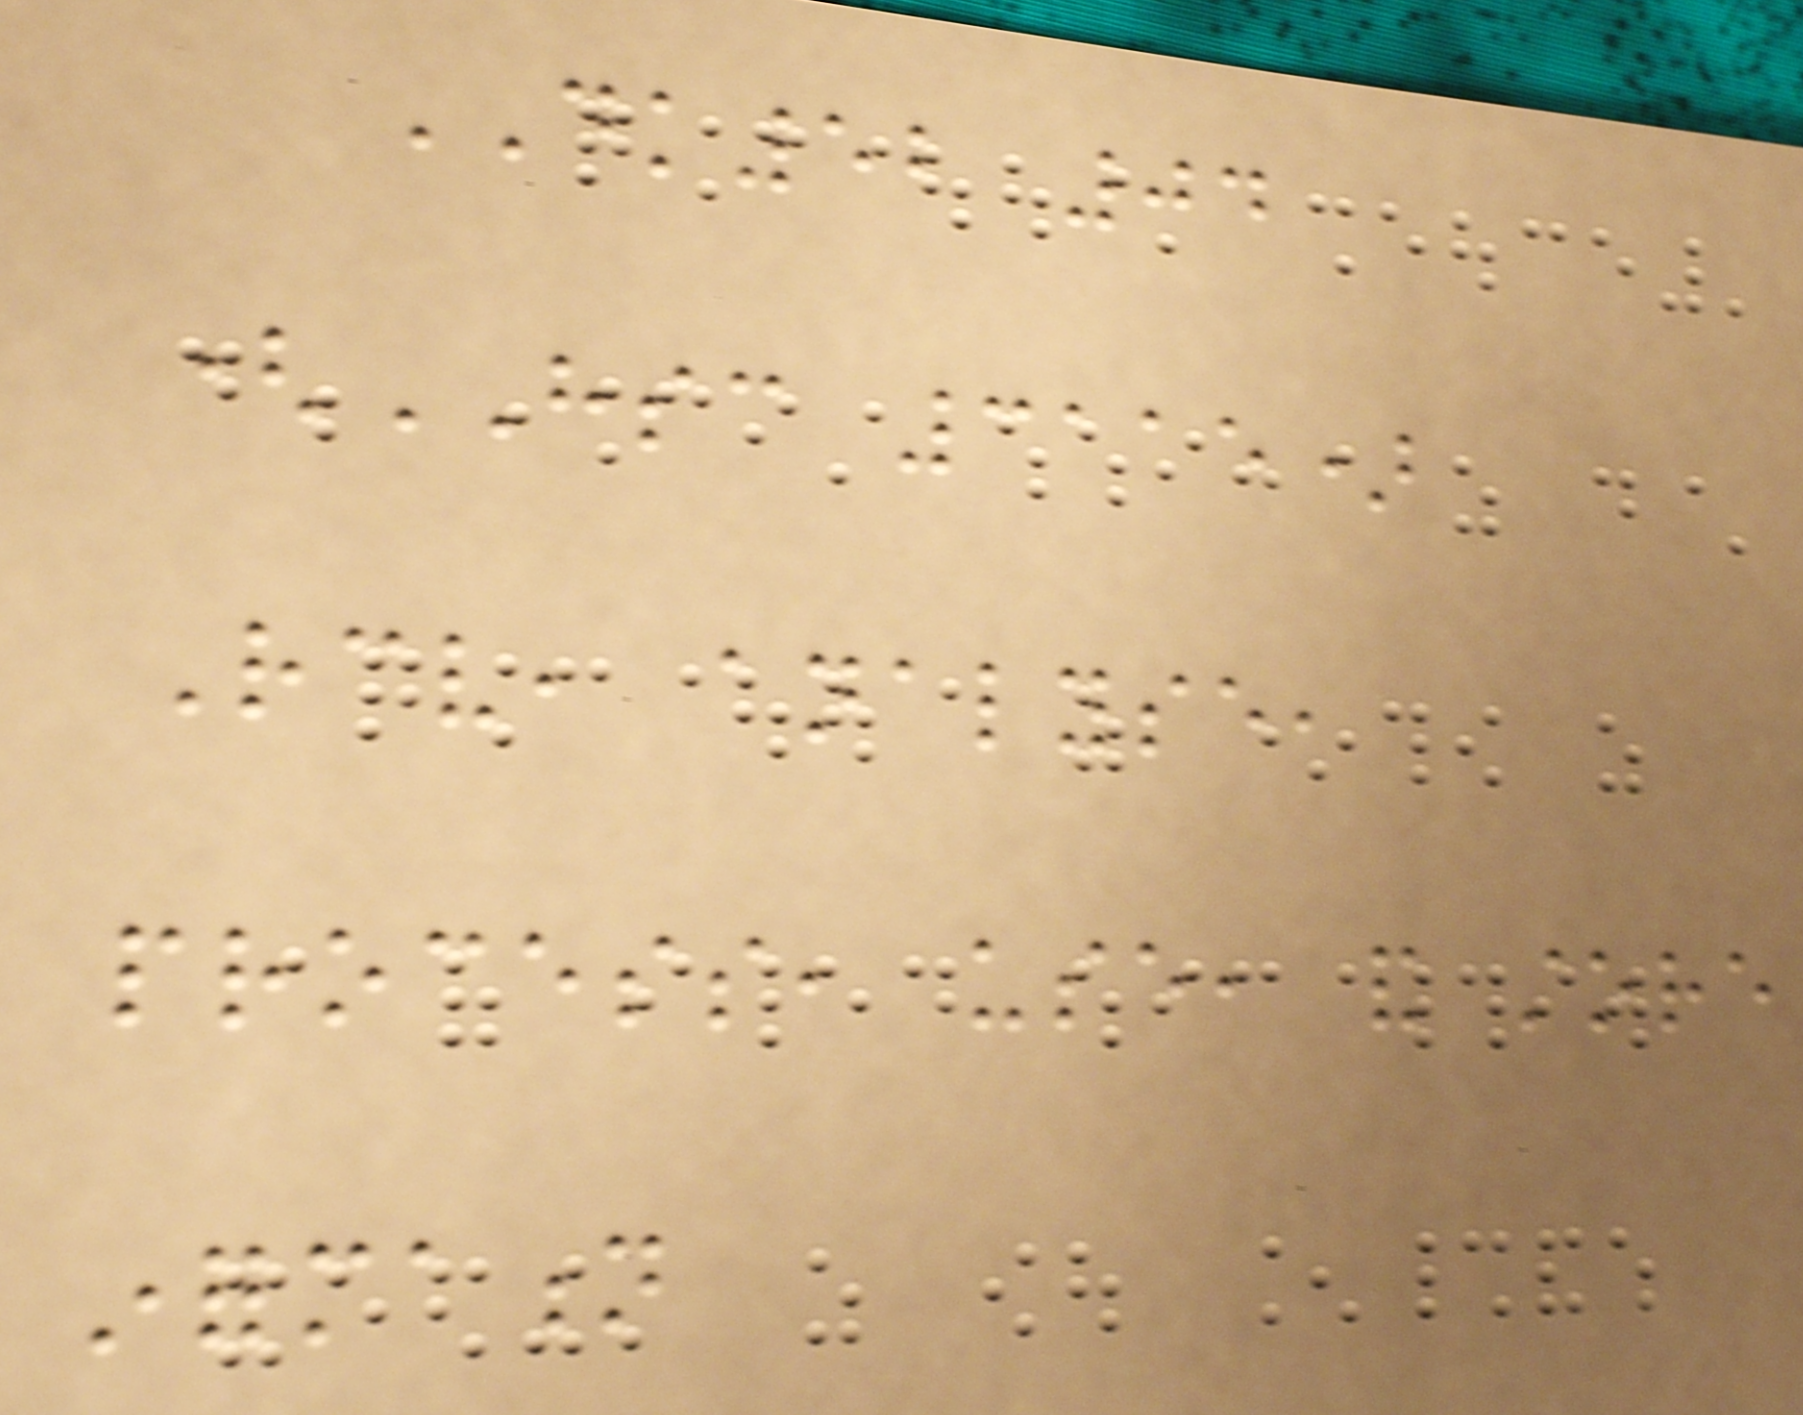DK52 04
(HSC 3115)
Receive, analyse,
process, use, and store
information
